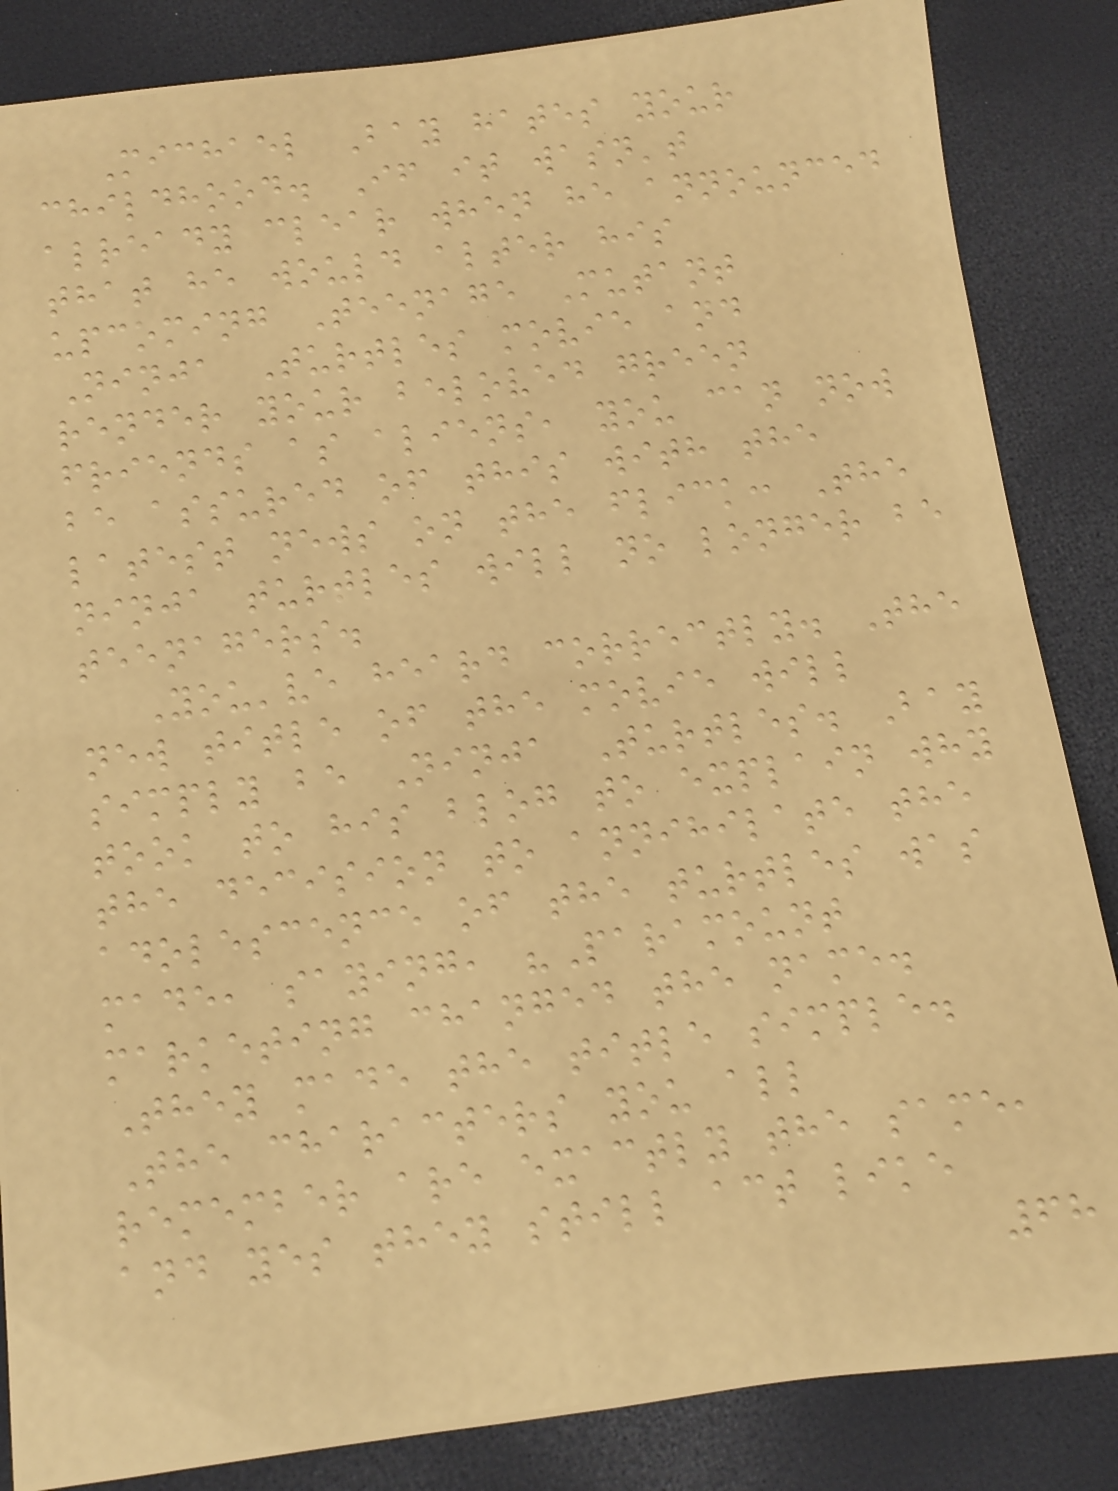Michael Bay hates your
childhood. If it wasn't
already clear when he announced
that he would alter his
upcoming Teenage Mutant
Ninja Turtles movie and
render your beloved green
friends as aliens, you can now
be assured of this with the
latest news on the flick: The
ninja turtles will no longer be
teenagers.
You've heard correctly. The
new title of the movie will
simply be Ninja Turtles. Bay
took to his blog to explain why
the decision to annihilate the
adolescence of the turtles was
made, saying, "Paramount
marketing changed the name.
They made the title simple.
The characters you all
remember are exactly the same,
and yes they still act like
68
